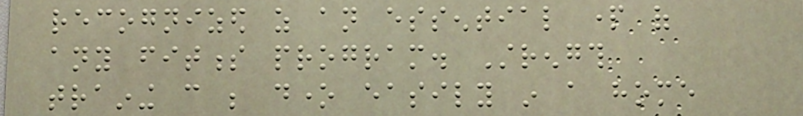recognized as an essential part of
any fitness program. Strength
training can be done easily in a home
